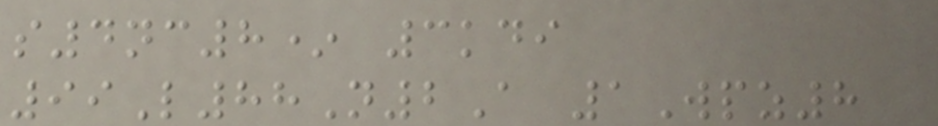s4nc8* 3kdi
99L88N2A 1Wpz8
